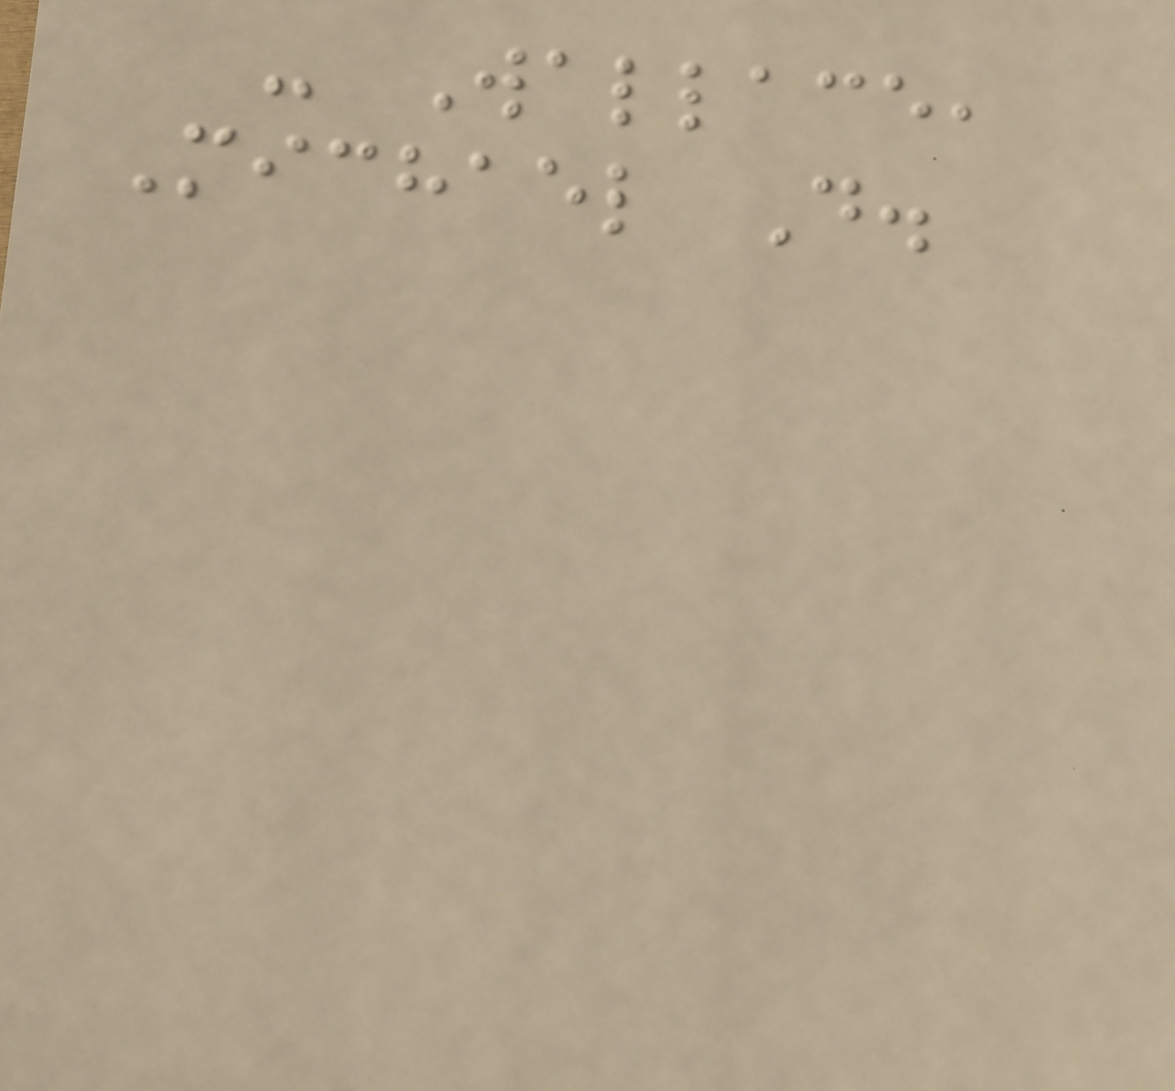- Wallace,
Michael D.
